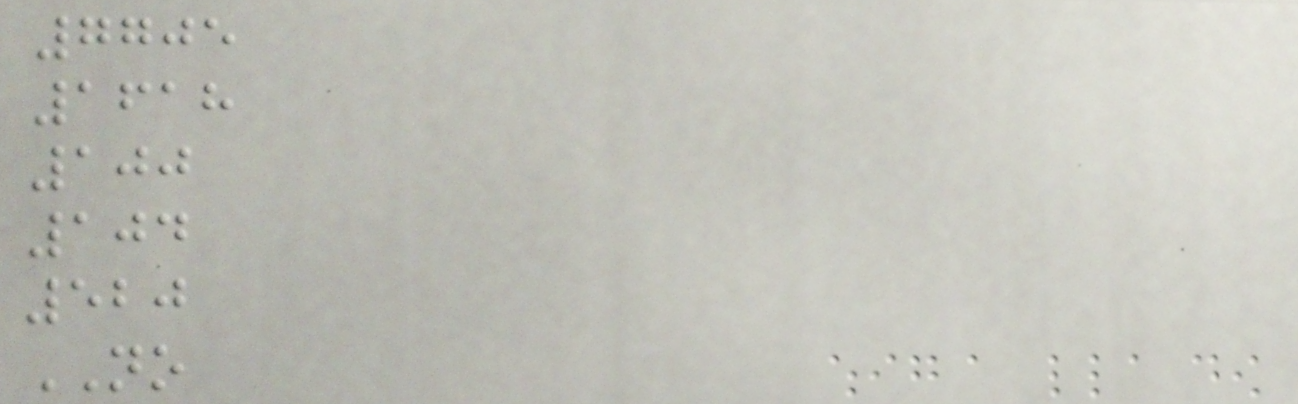7705
1618
100
104
520
NO
